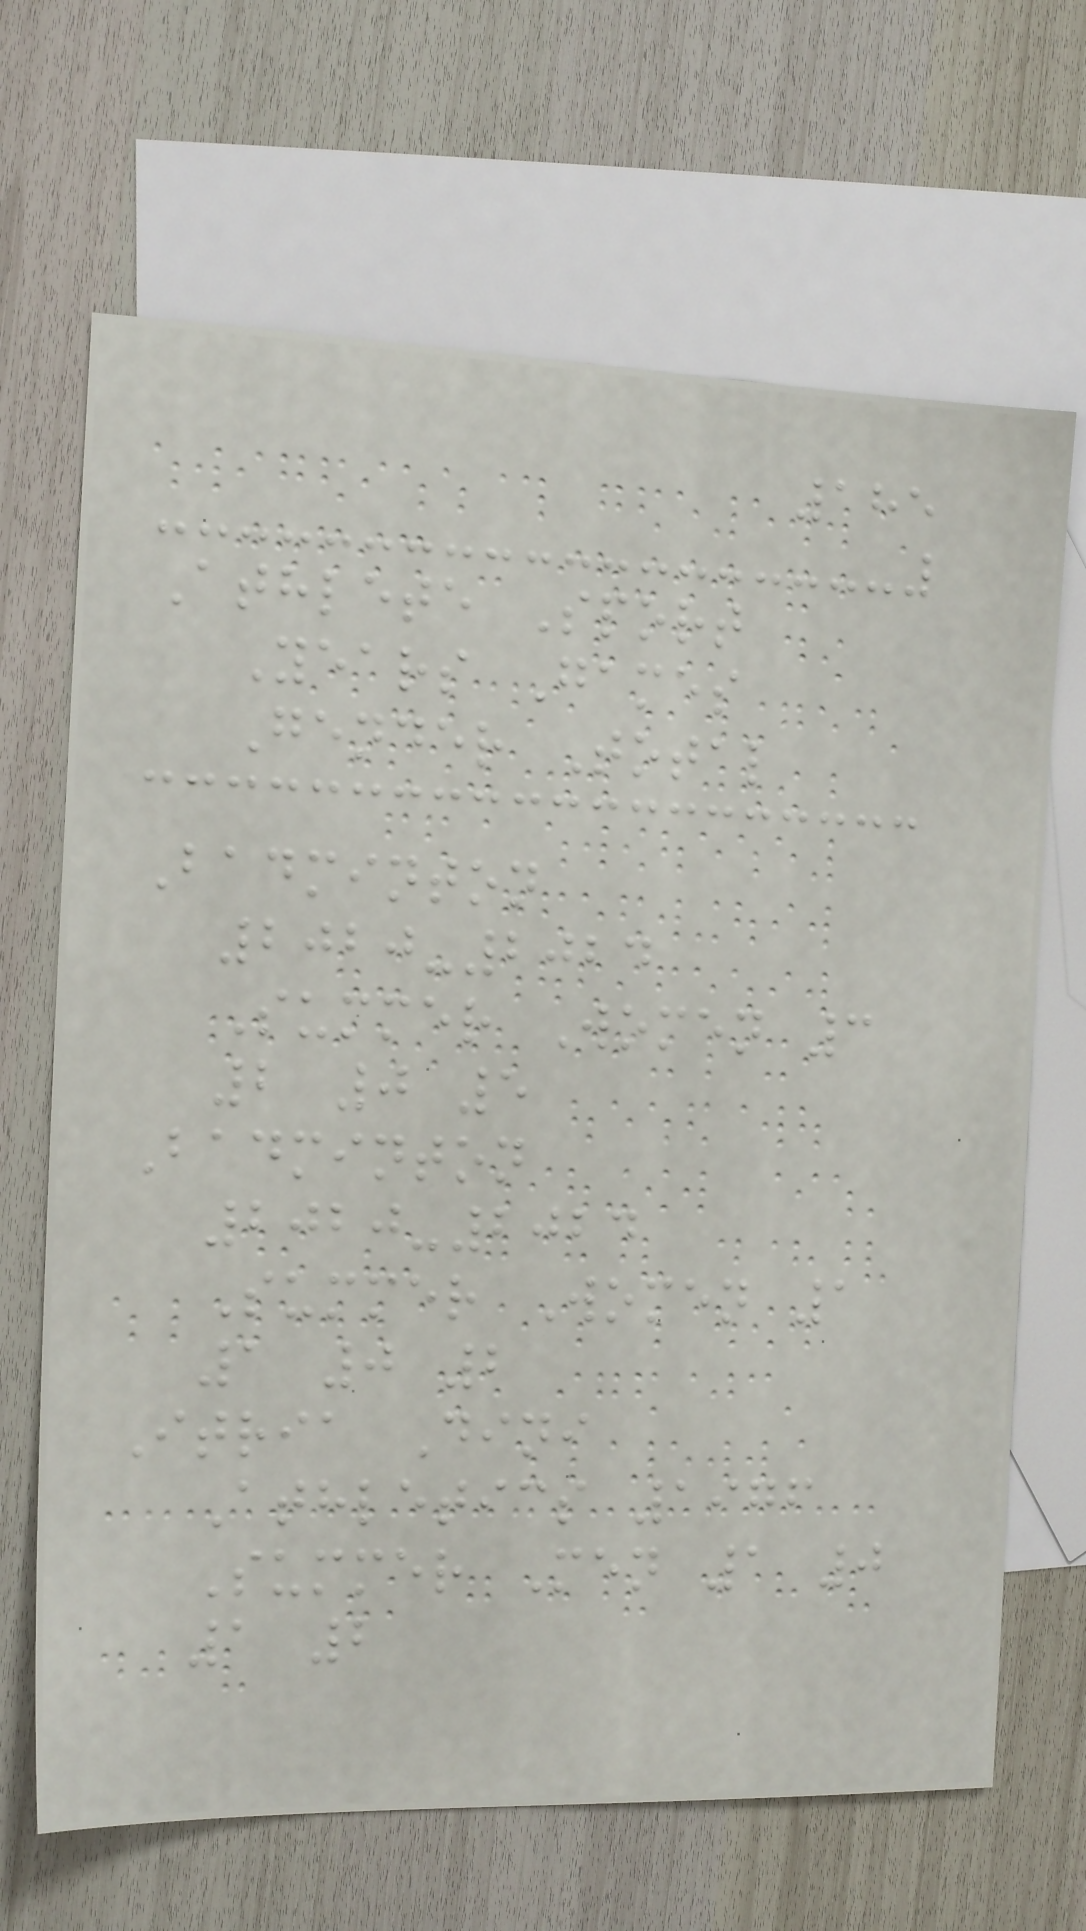185
Athlete Sport
Years Games
Gender Total
Badminton
2020-2024
Summer Women 3
2 0 5
Badminton
2020-2024
Summer Women 1
1 0 2
Itria Dini
Athletics 1976
Summer Men 1 0
1 2
